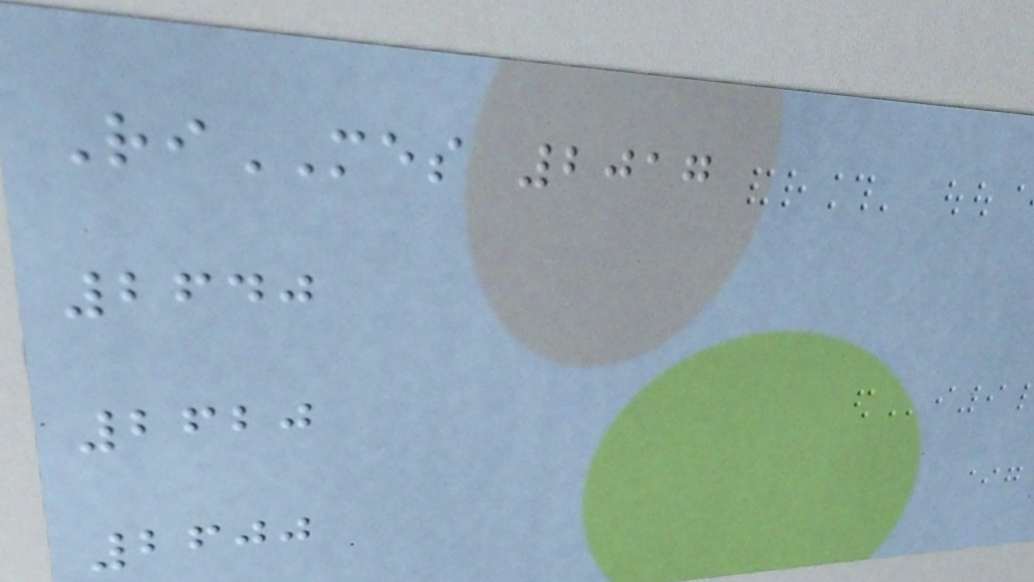RiMES 2017
2640
2620
2600
